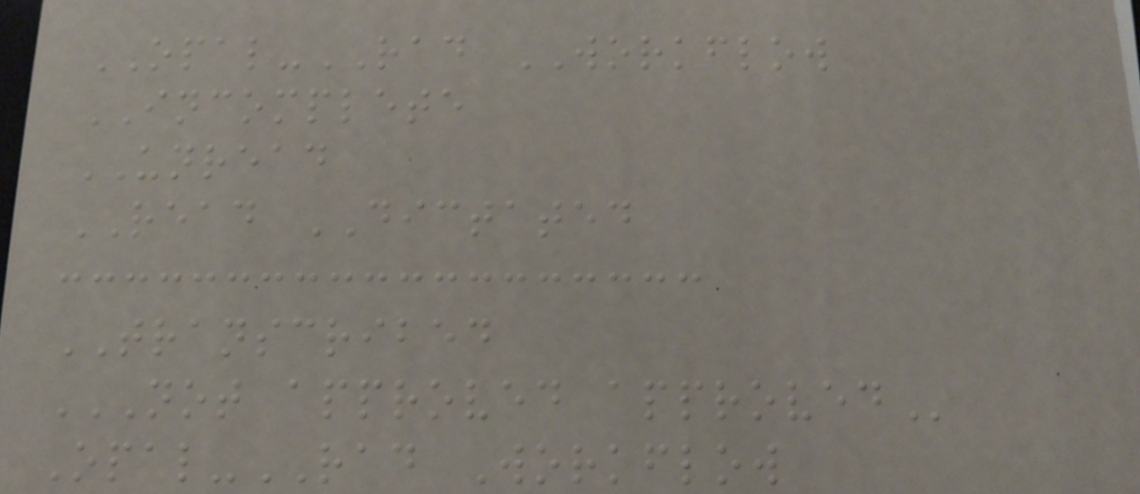OPAL-RAD WORKFLOW
INCOMPLETE
UNREAD
READ DICTATED
TRANSCRIBED
NOT APPROVED APPROVED
Opal-RAD Workflow
